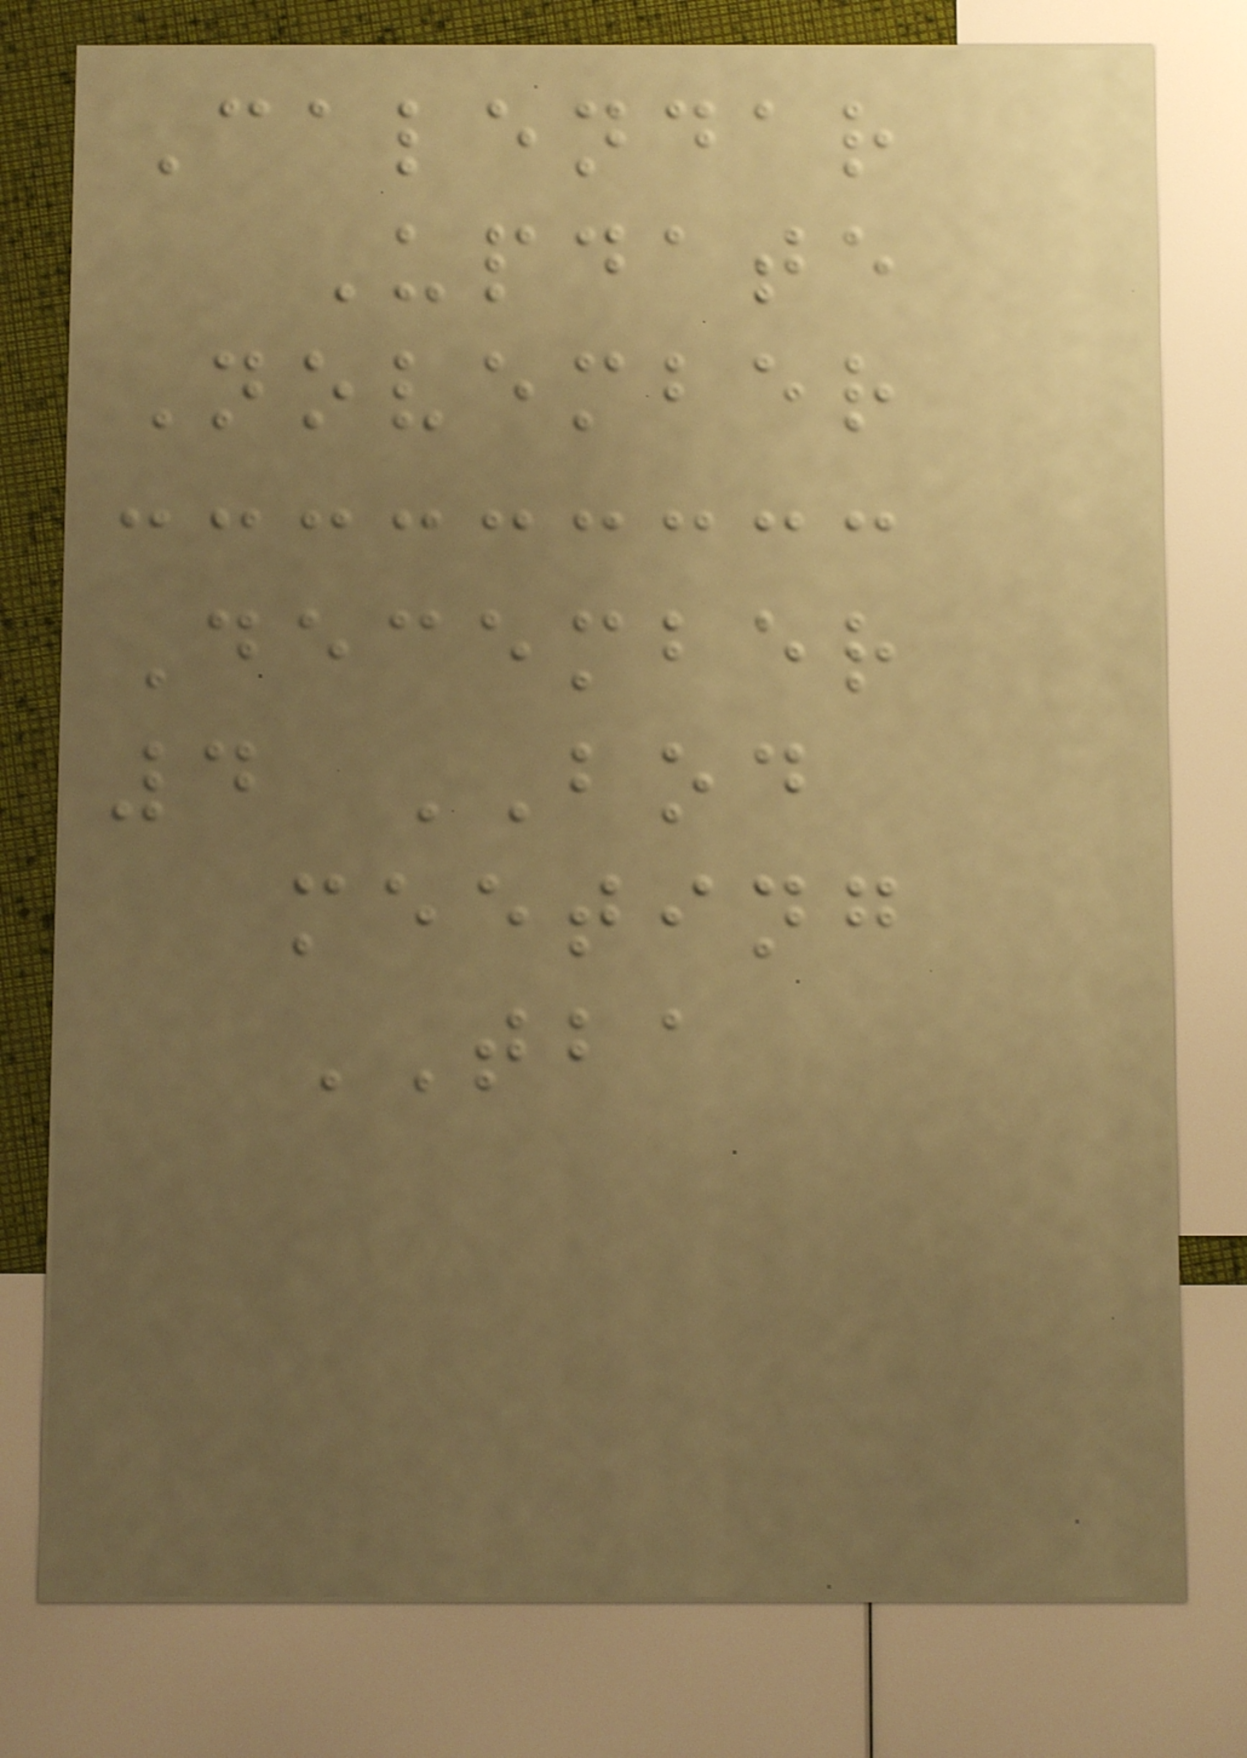Calendar
Update
November
December
4 BOD
meeting
TBA
